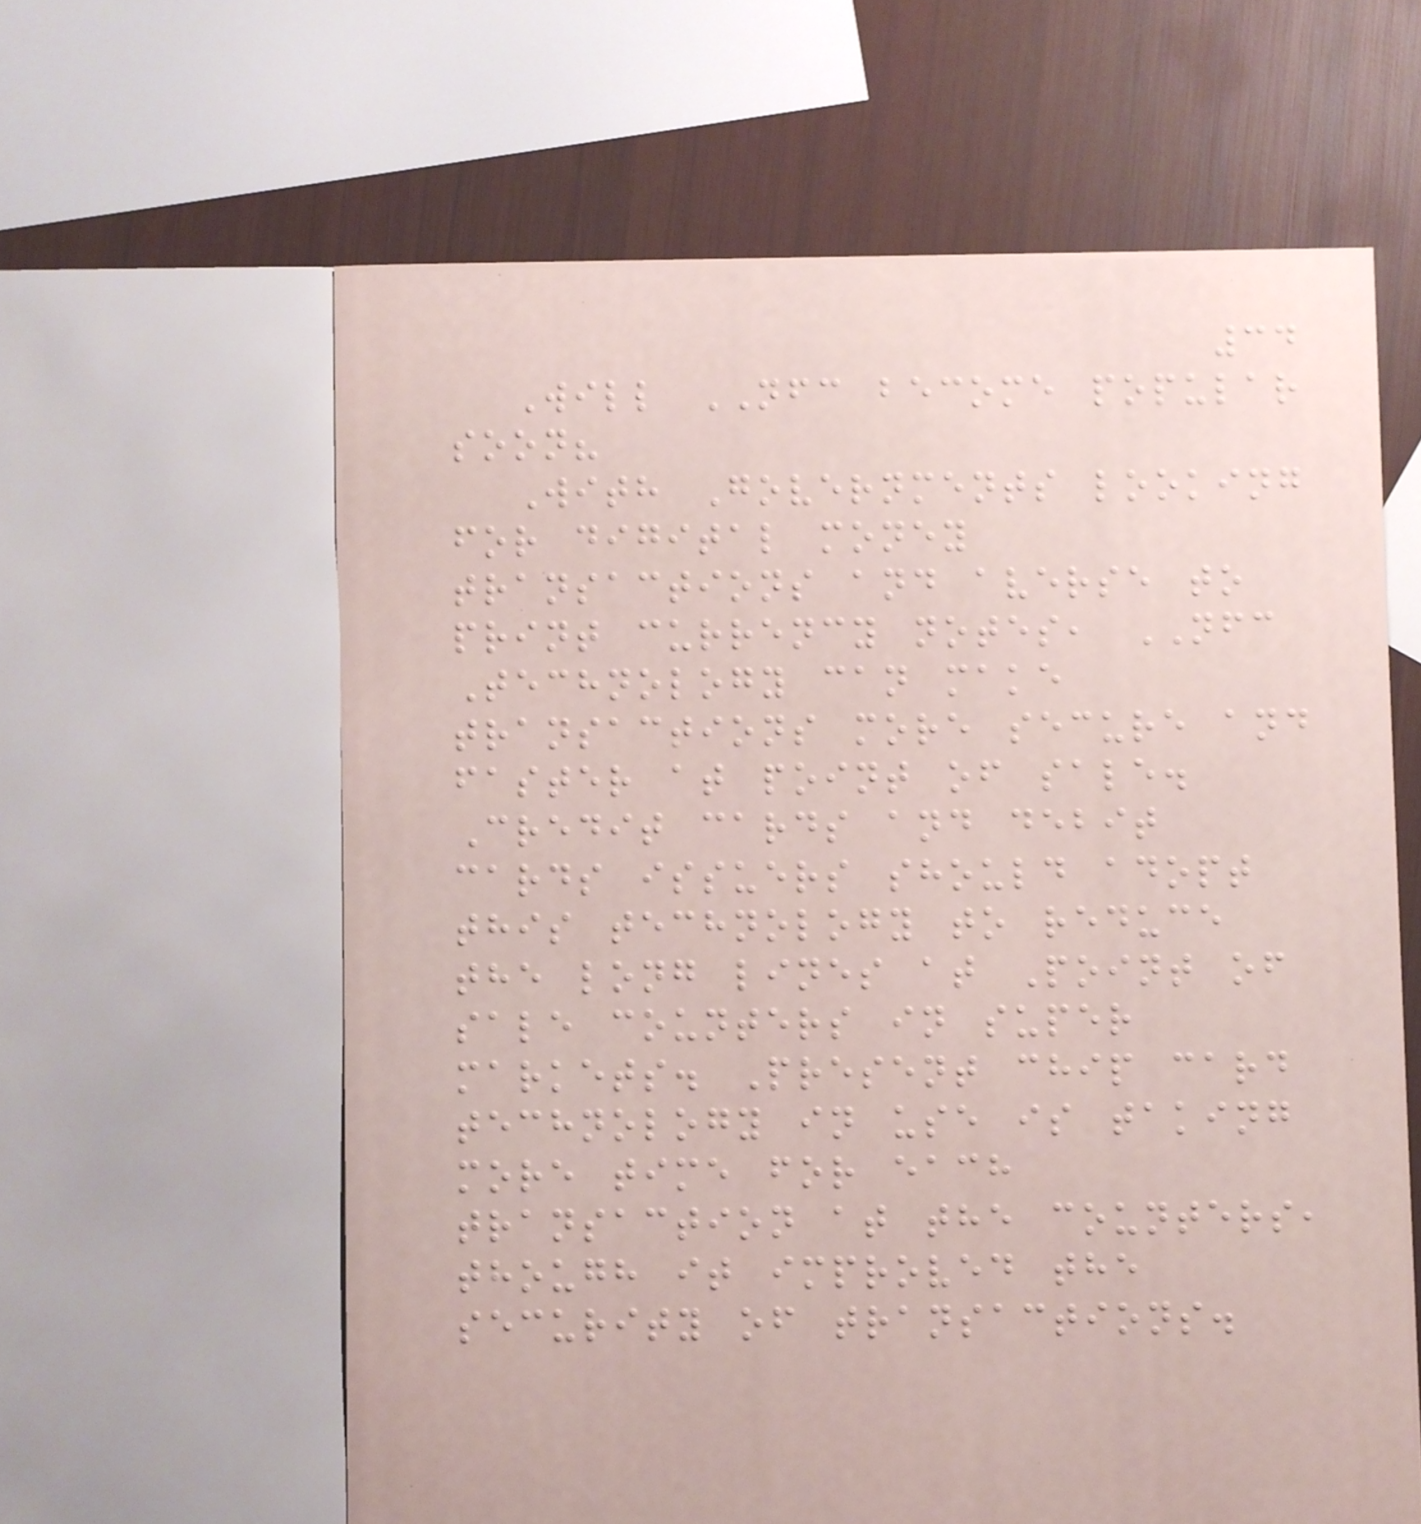34
Will NFC become popular
soon?
With Governments looking
for digital money
transactions and averse to
print currency notes, NFC
Technology can make
transactions more secure and
faster at point of sale.
Credit cards and debit
cards issuers should adopt
this technology to reduce
the long lines at Point of
sale counters in super
markets. Present chip card
technology in use is taking
more time for each
transaction at the counters,
though it improved the
security of transactions.
